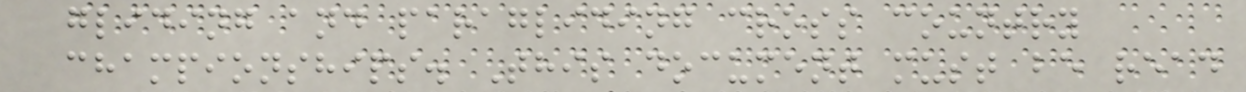gliding and paragliding cross country
championships. This document must be read
